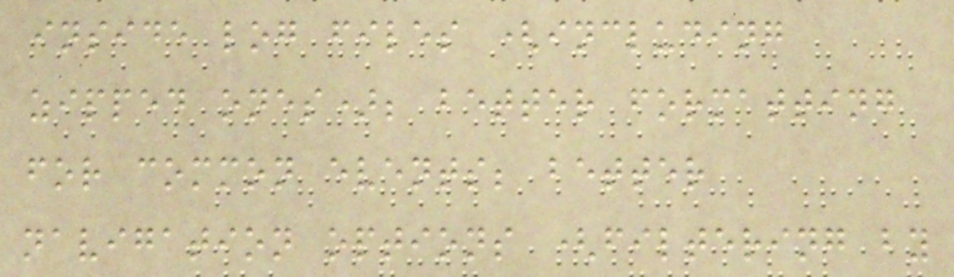inside log files (including
zipped ones); better formatting
for common events; better
navigation options (filtering by
